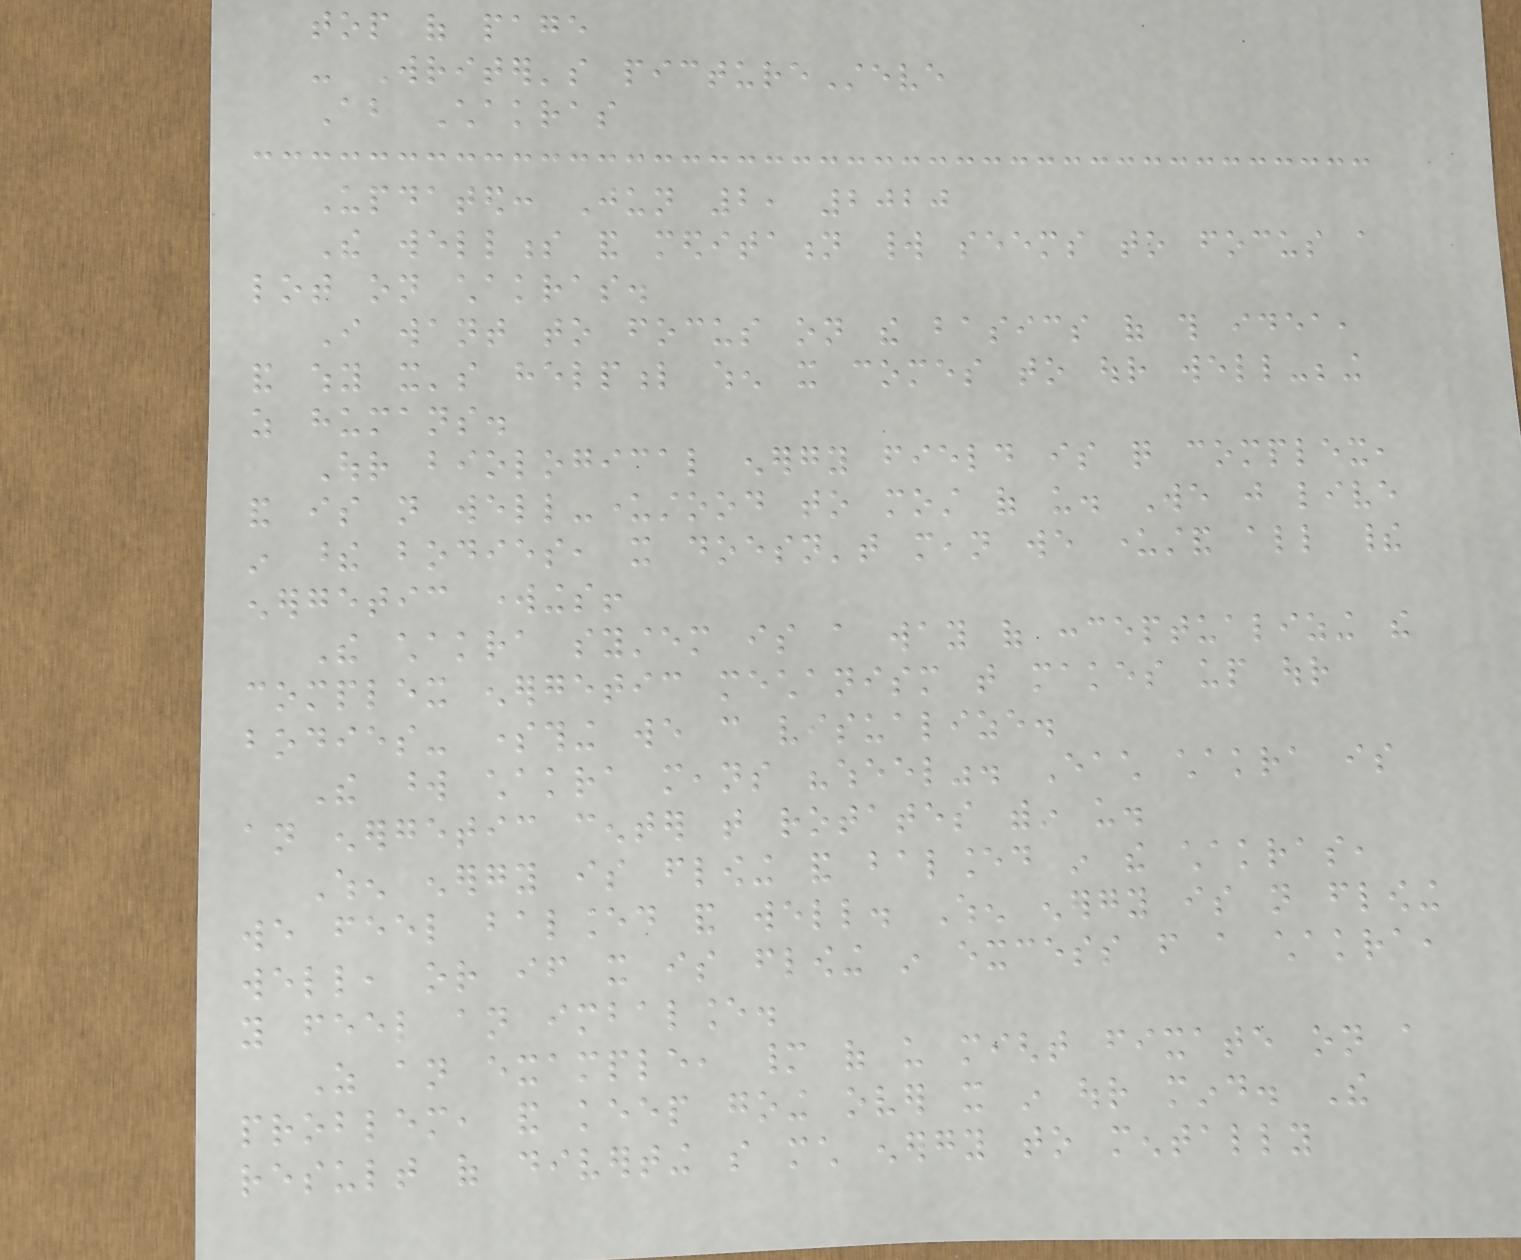top of page
- Writer's pictureSteve
About Chakras
Updated: Jun 2, 2020
The wellness and meditation world seems to focus a
lot on chakras.
I want to focus on the basics of this idea,
and why it's helpful when it comes to our well-being
as humans.
Our biological energy field is quite complex,
and is not well-understood to most of us. We just live
in these bodies, it doesn't mean we understand all their
energetic workings!
The chakra system is a way of conceptualizing the
complex energetic mechanism that makes up our
bodies- something we can visualize.
The word chakra means "wheel". Each chakra is
an energetic center that rotates within us.
When energy is flowing and balanced in the chakras,
we feel balanced and well. When energy is not flowing
well, or if it is flowing in excess from a chakra,
you feel an imbalance.
As an example, many of us might fixate on a
problem, and keep going over it in our mind. The
result of diverting so much energy to mentally
